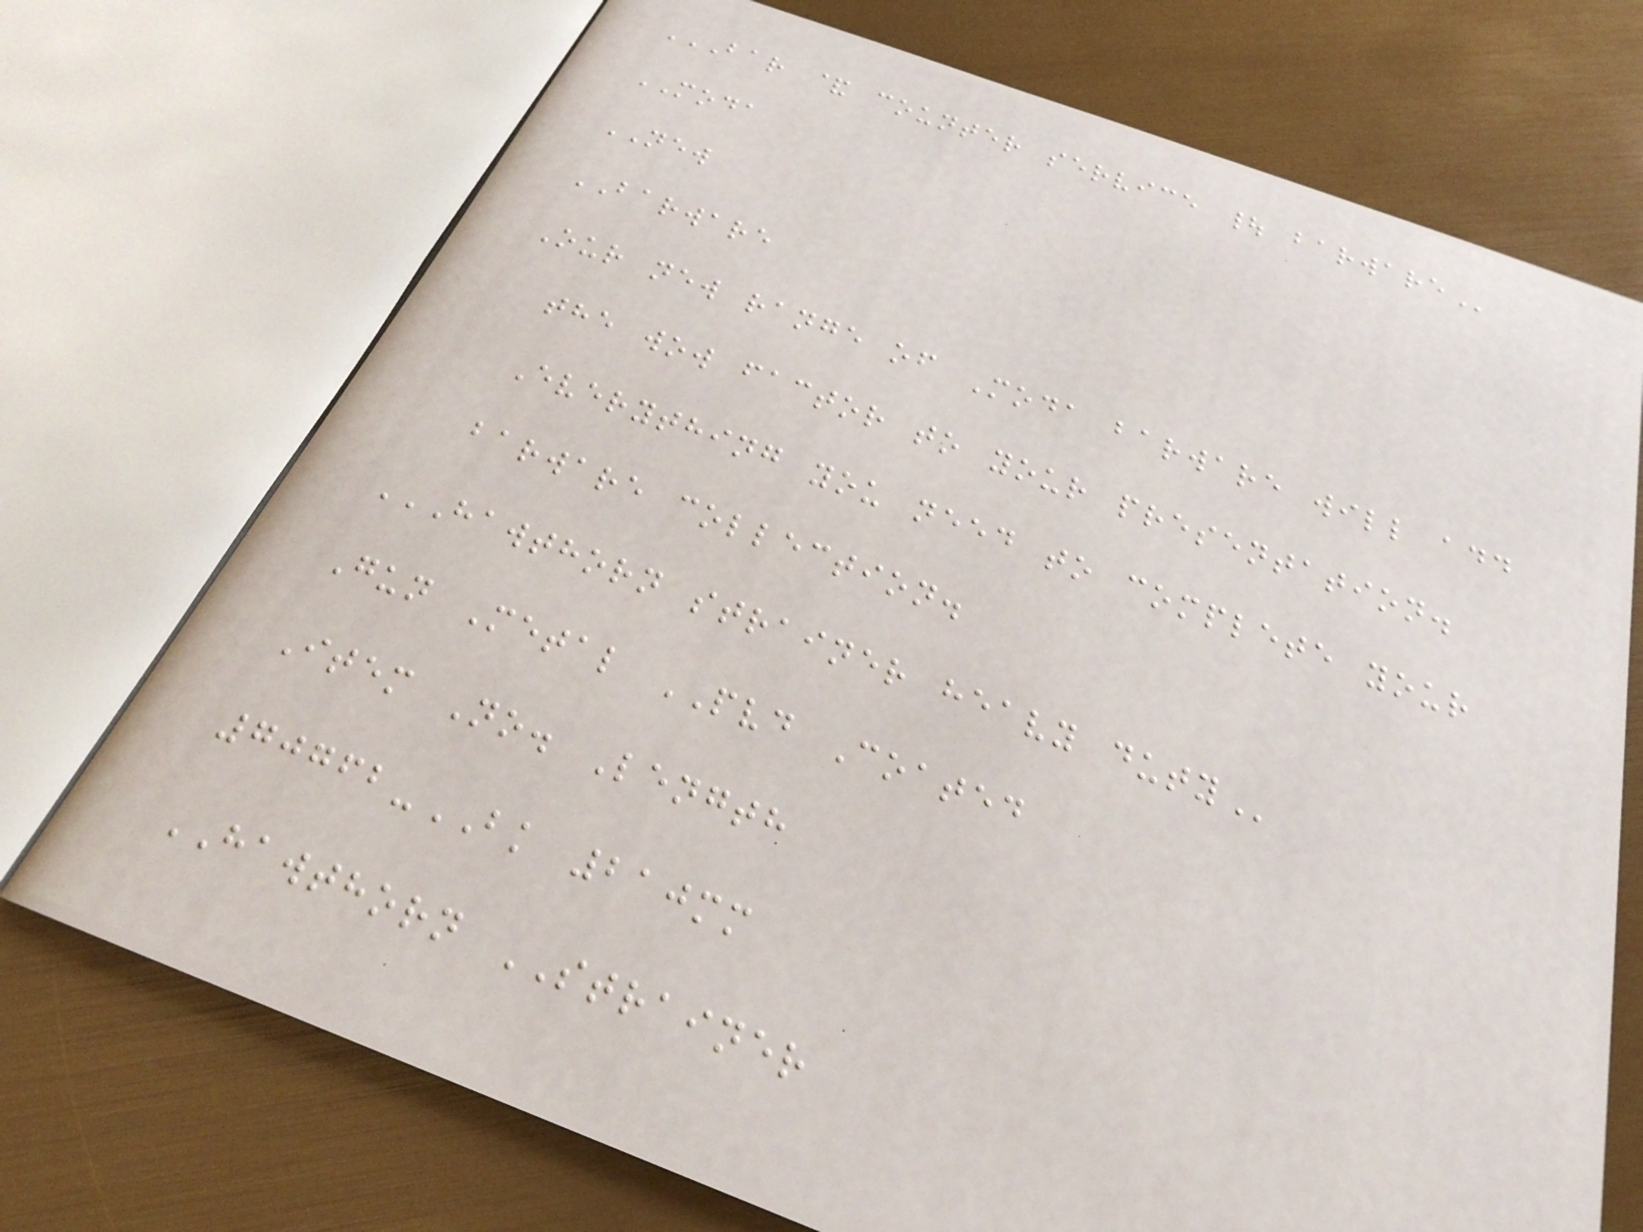BAR & COUNTER SERVICE | BARWARE
MODA
NEW
BARWARE
Our new range of Moda barware will add
the wow factor to your presentation.
Everything you need to complete your
barware collection.
HAWTHORN STRAINER HEAVY DUTY
Gun Metal PVD Coated
Item No. Length
70762-BK 210mm
HAWTHORN STRAINER
